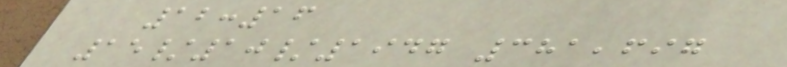12:16
15/10/1947 381,697
